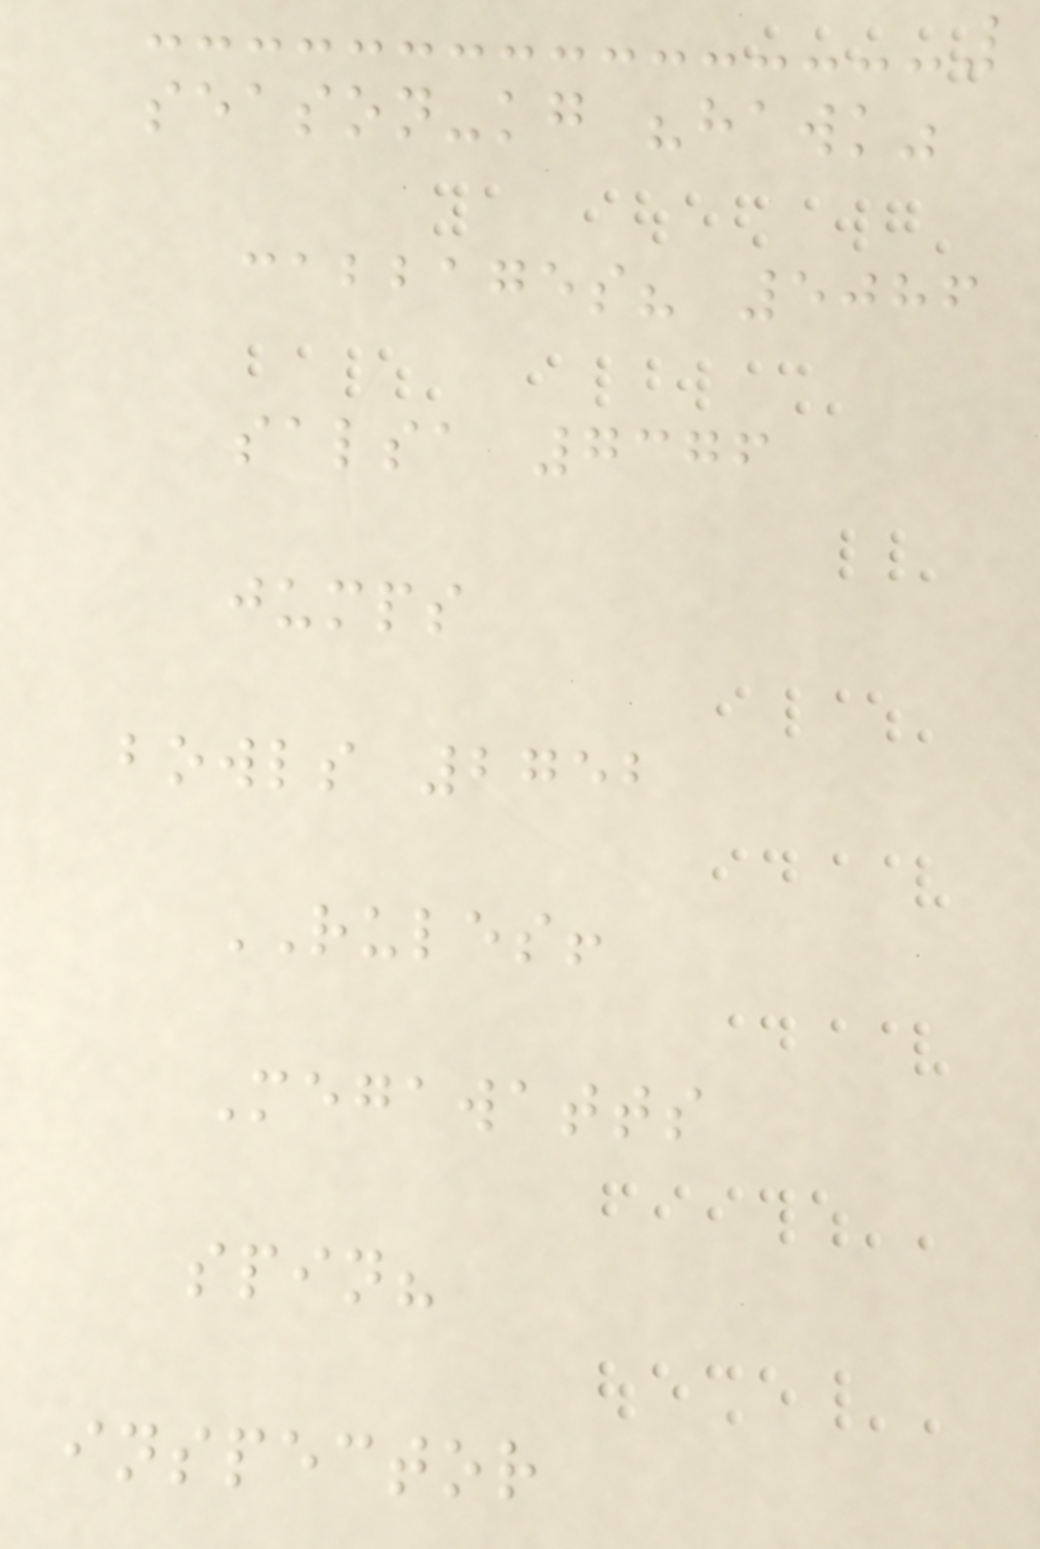season-kg "hawk"
cabbages? 5086
salsa 7376
jumps
bowls 2752
RULES!
Megawatts
spin?
inspector
